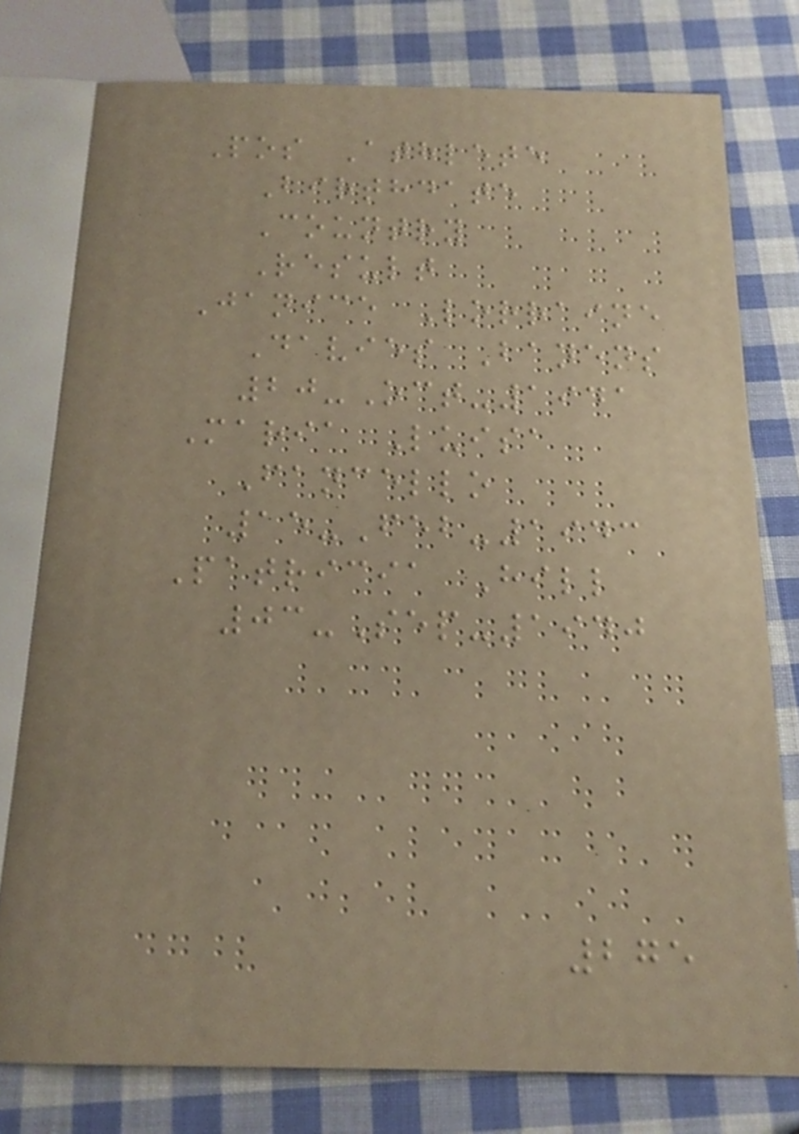Pos Athlete
Birthdate
Country
Result
Janice Lorraine
Davies Banens
20-Oct-1941
Maria Luisa
Fancello
15-Feb-1943
Patricia Hill
03-Sep-1940
275
